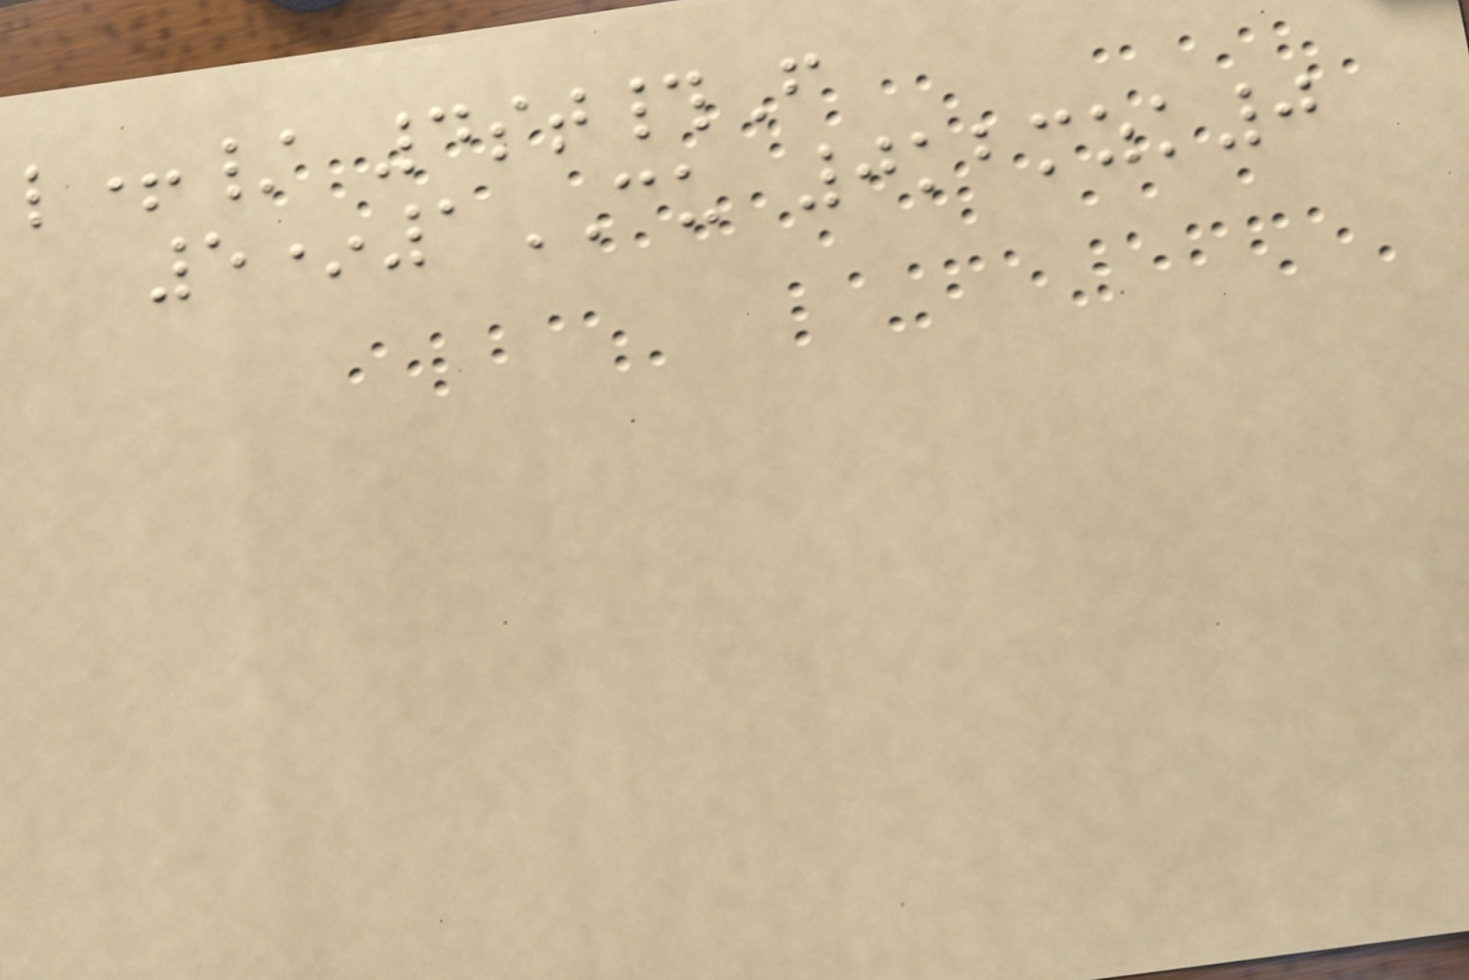l+/ 4st#F
5*1CU 0kbmzk0
